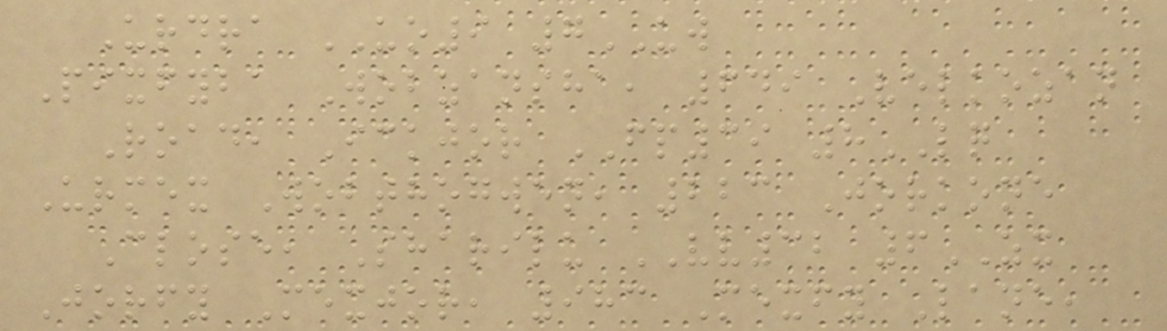Urdra UO9 7UW
Pixfyba Wobzansha, 649 Velkozan
Road, Ickjor FP39 8LQ
Urmex Wobthogwen, 223 Jorkone
Close, Sharilu VV32 6ZX
Jorfy Mexjor, 983 Mexfy Lane,
